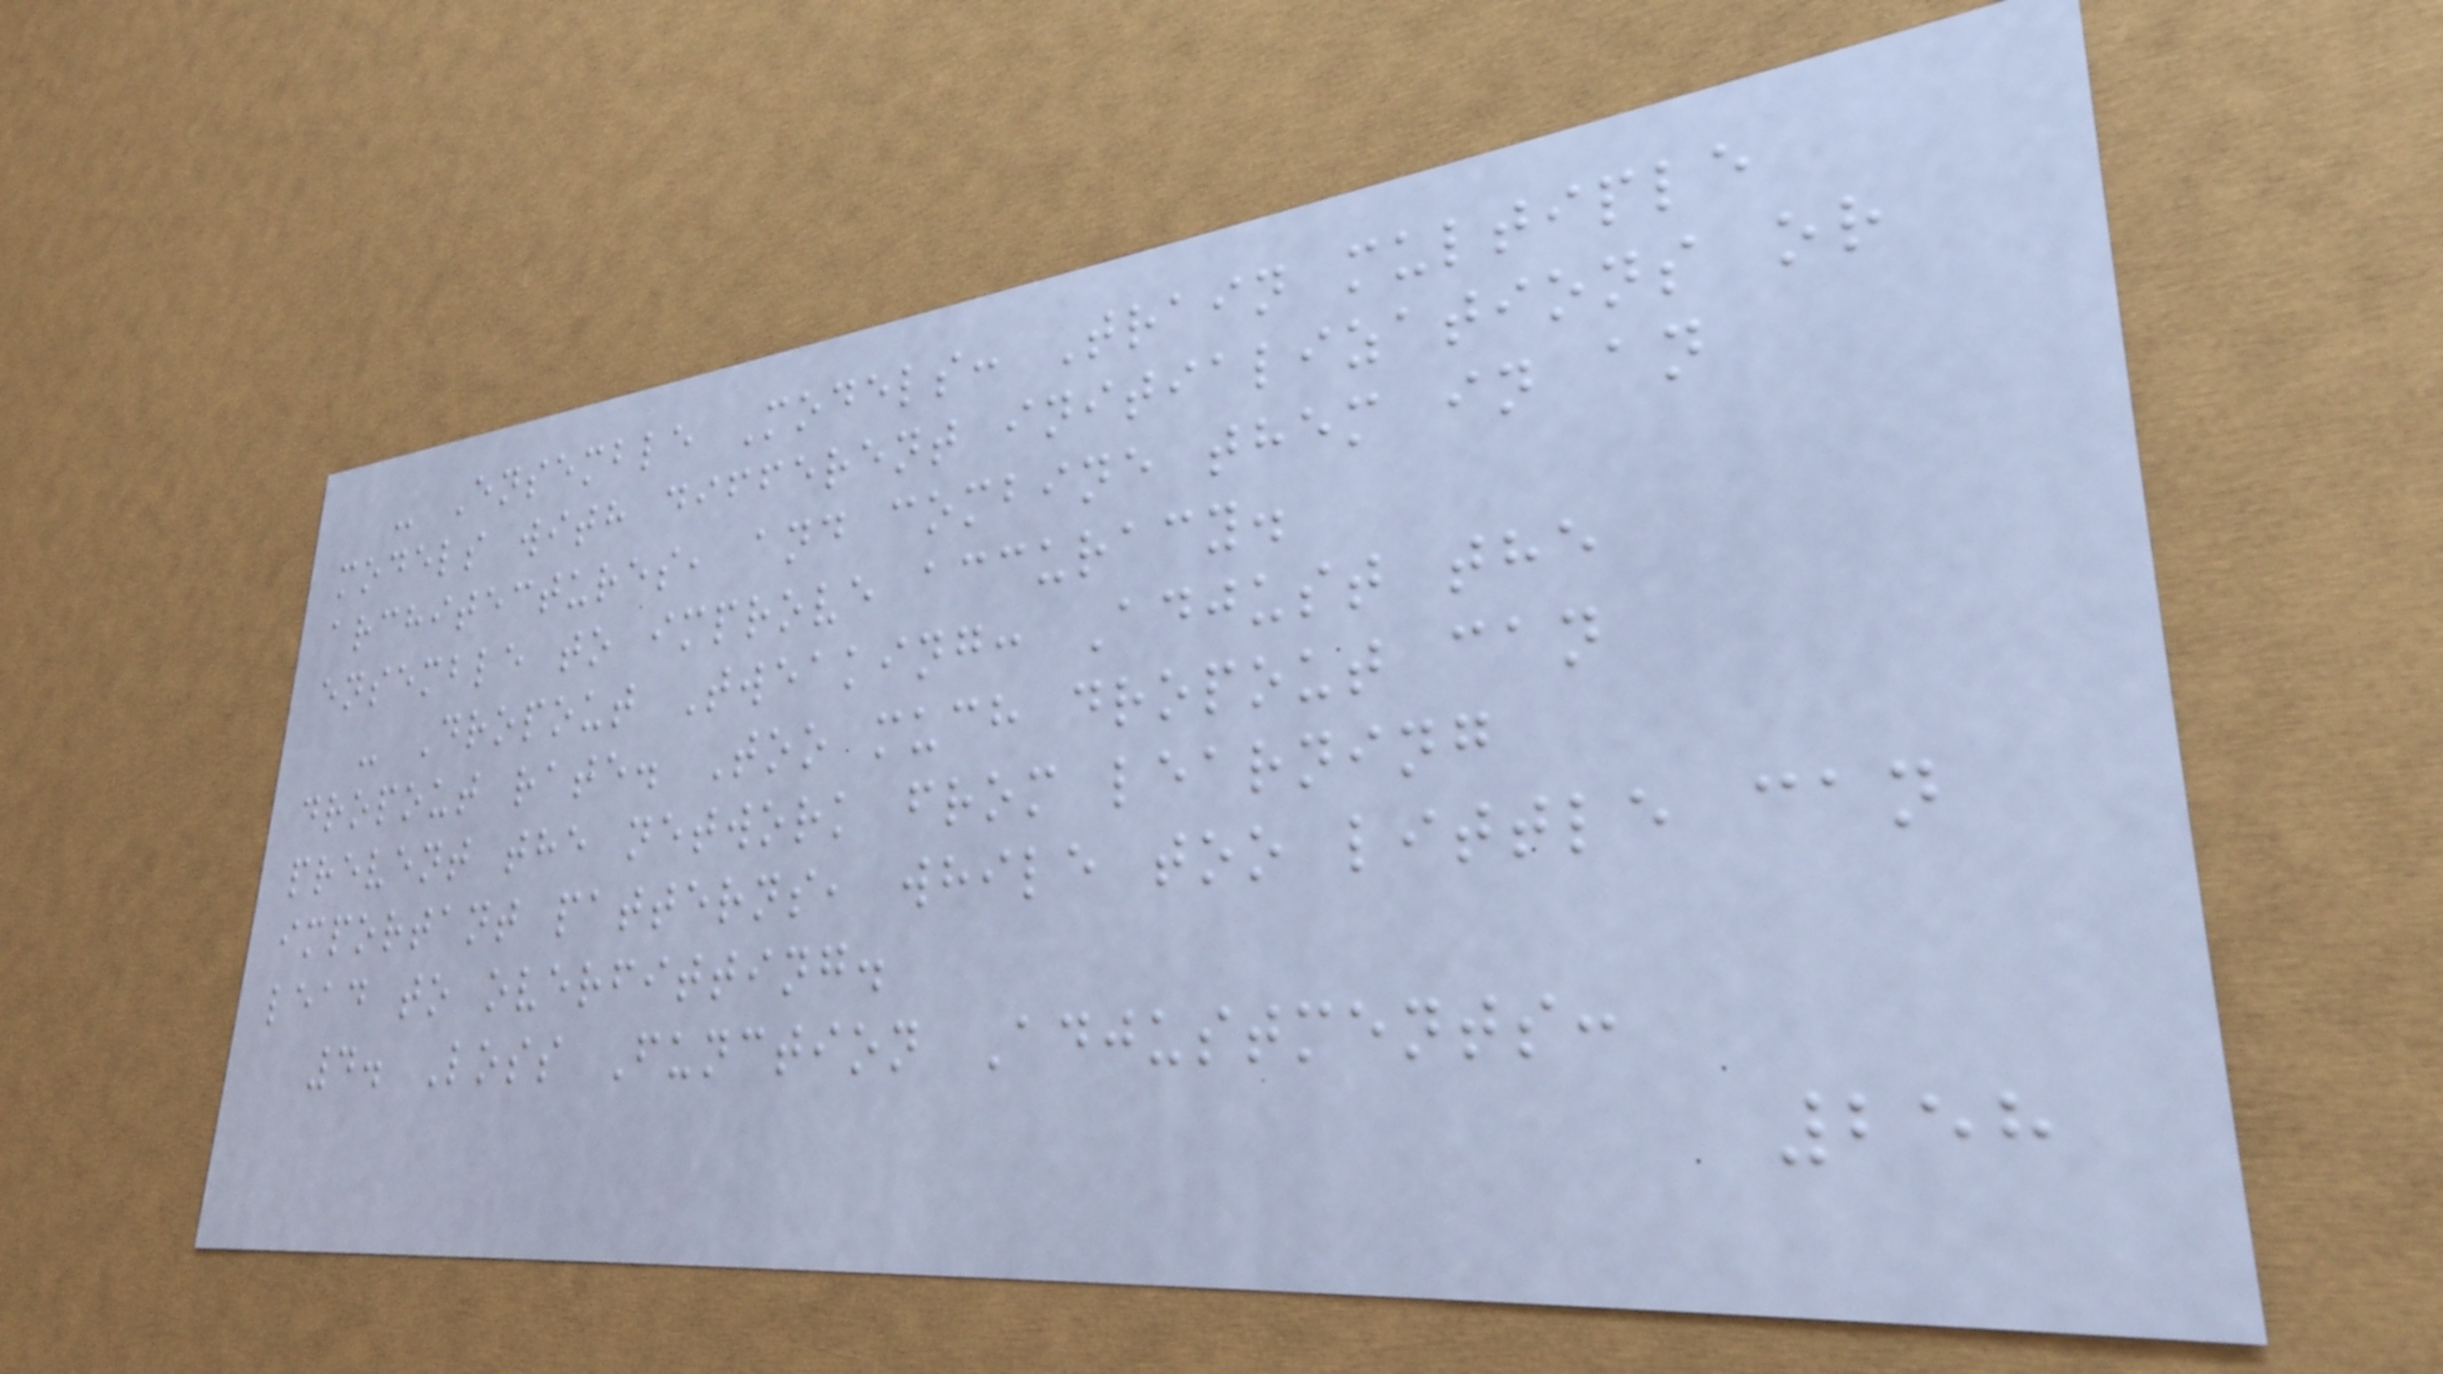- Ensemble Models: Train multiple
models with different initializations or
architectures, and combine them in an
ensemble to improve accuracy.
- Dropout Tweaking: Adjust the
dropout rate. Too much dropout can
prevent the network from learning
important patterns, while too little can
lead to overfitting.
4. Loss Function Adjustments:
258
